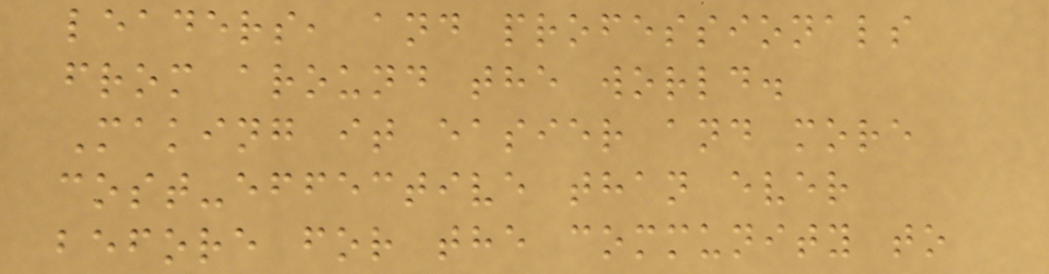leaders, and professionals
from around the world.
Making it easier and more
cost-effective than ever
before for the community to
